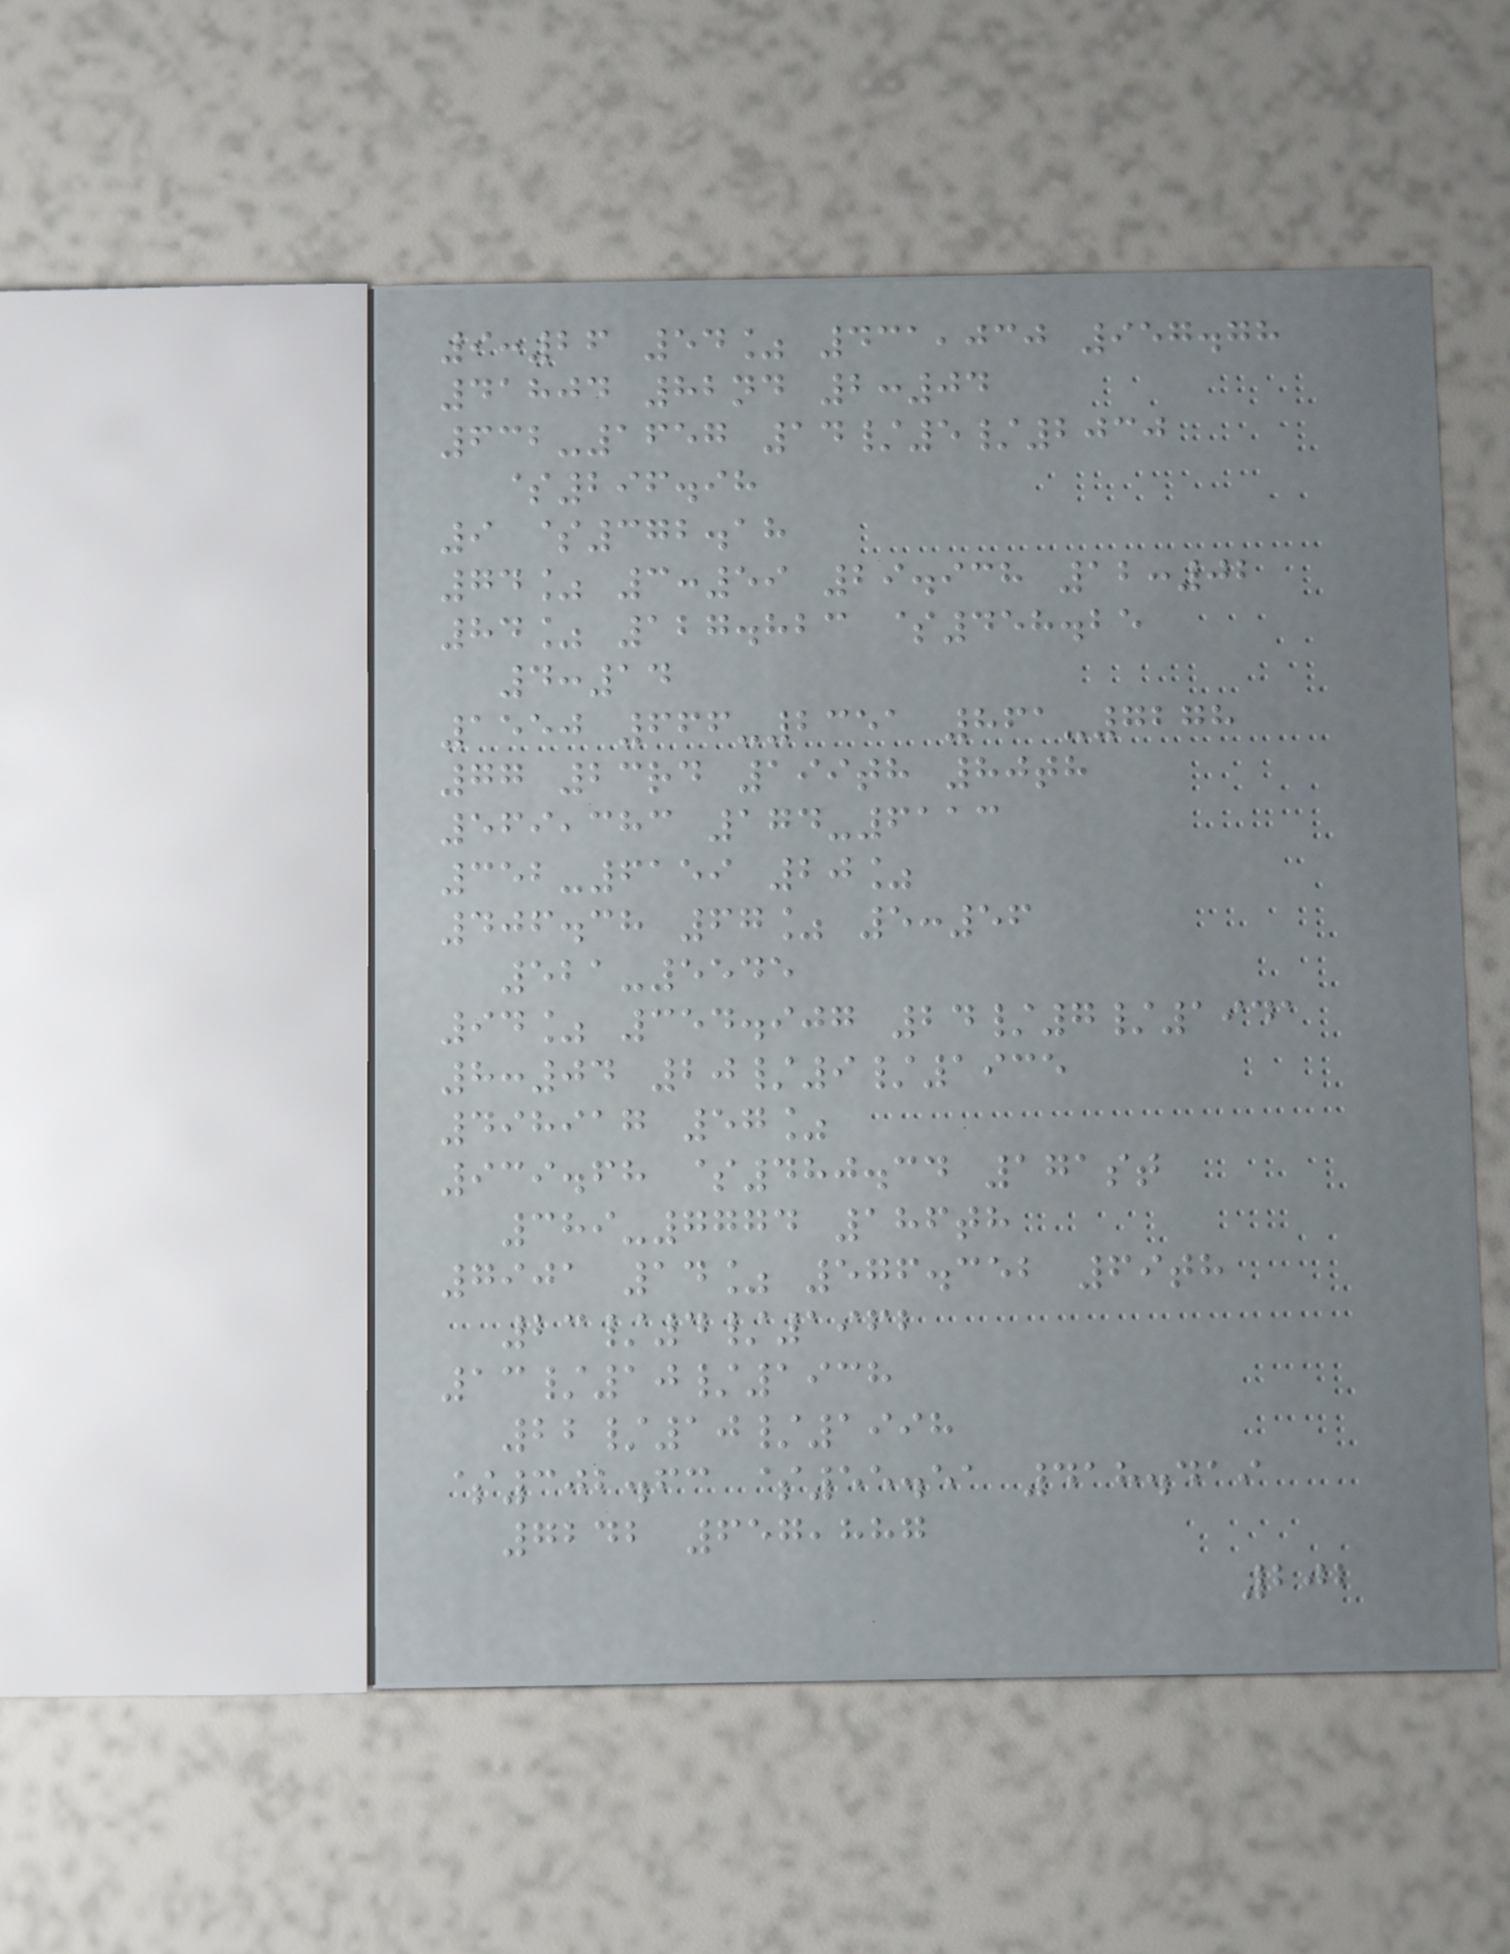9:26 54% 431,030 957.78
41804 82nd 2:04
632-1657 14/5/2030
$296.98
9 $372.18
74% 3:59 29.938 12:02
84% 127.823 $458.25
4:14
1550 666-2351 861-7278
77 23rd 199th 80th
569,383 174-6113
352-6159 20%
406.38 67% 5:56
521-5545
94% 354.907 24/7/1941
8:04 20/9/1935
498917 57%
939.68 $480.34 171st
389-7774 186th
7901 14% 576.352 69th
23/4/1962
13/10/1938
22/10/1998
$302.63 $55.51 418.419
7242 657,887
202
